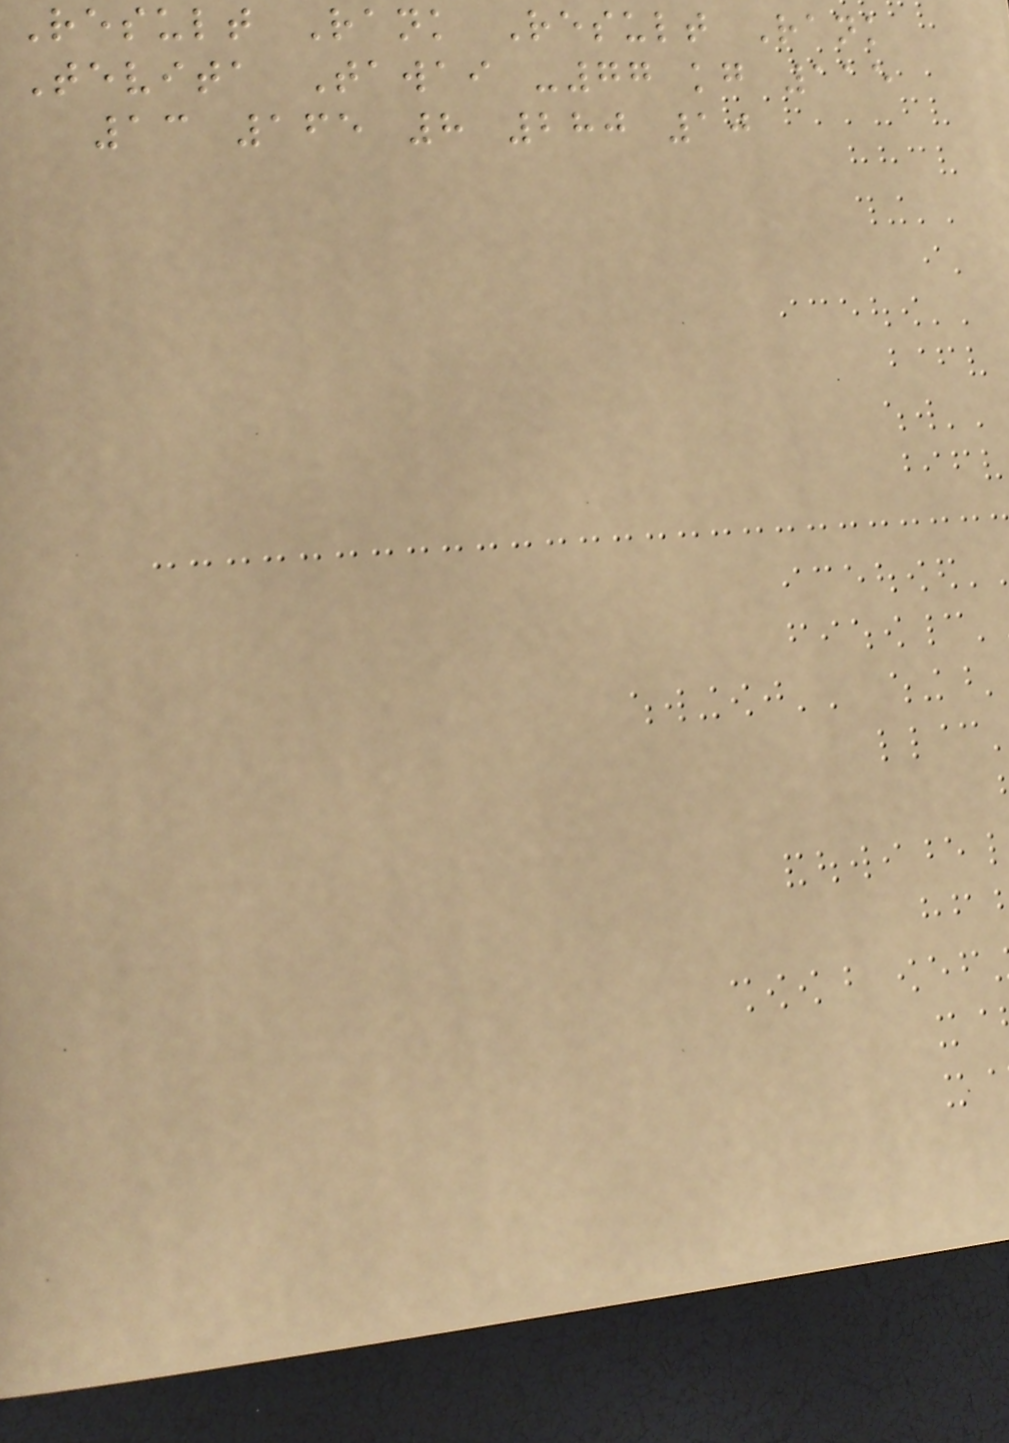Result Rank Result Rank
Tevita Tawai -77 kg 115
13 165 8 280 10
